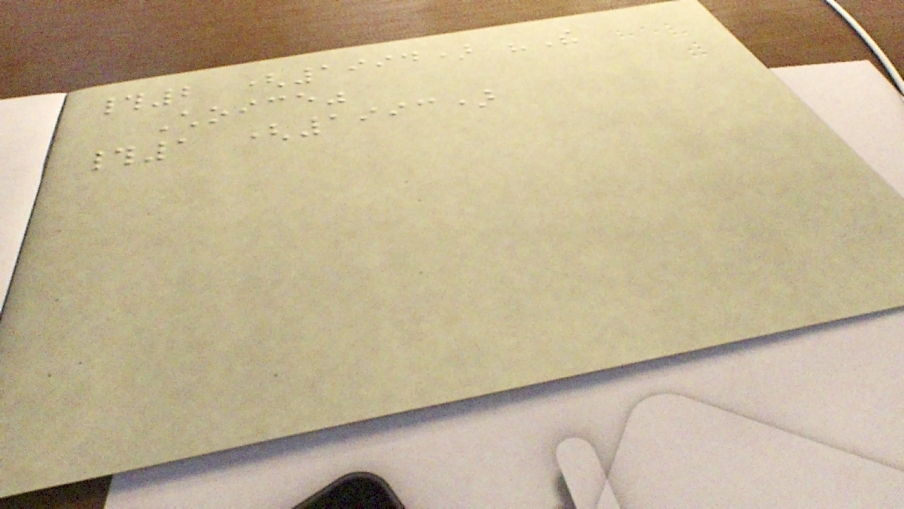#2 (1994) "The
Choice"
#1 (1993)
